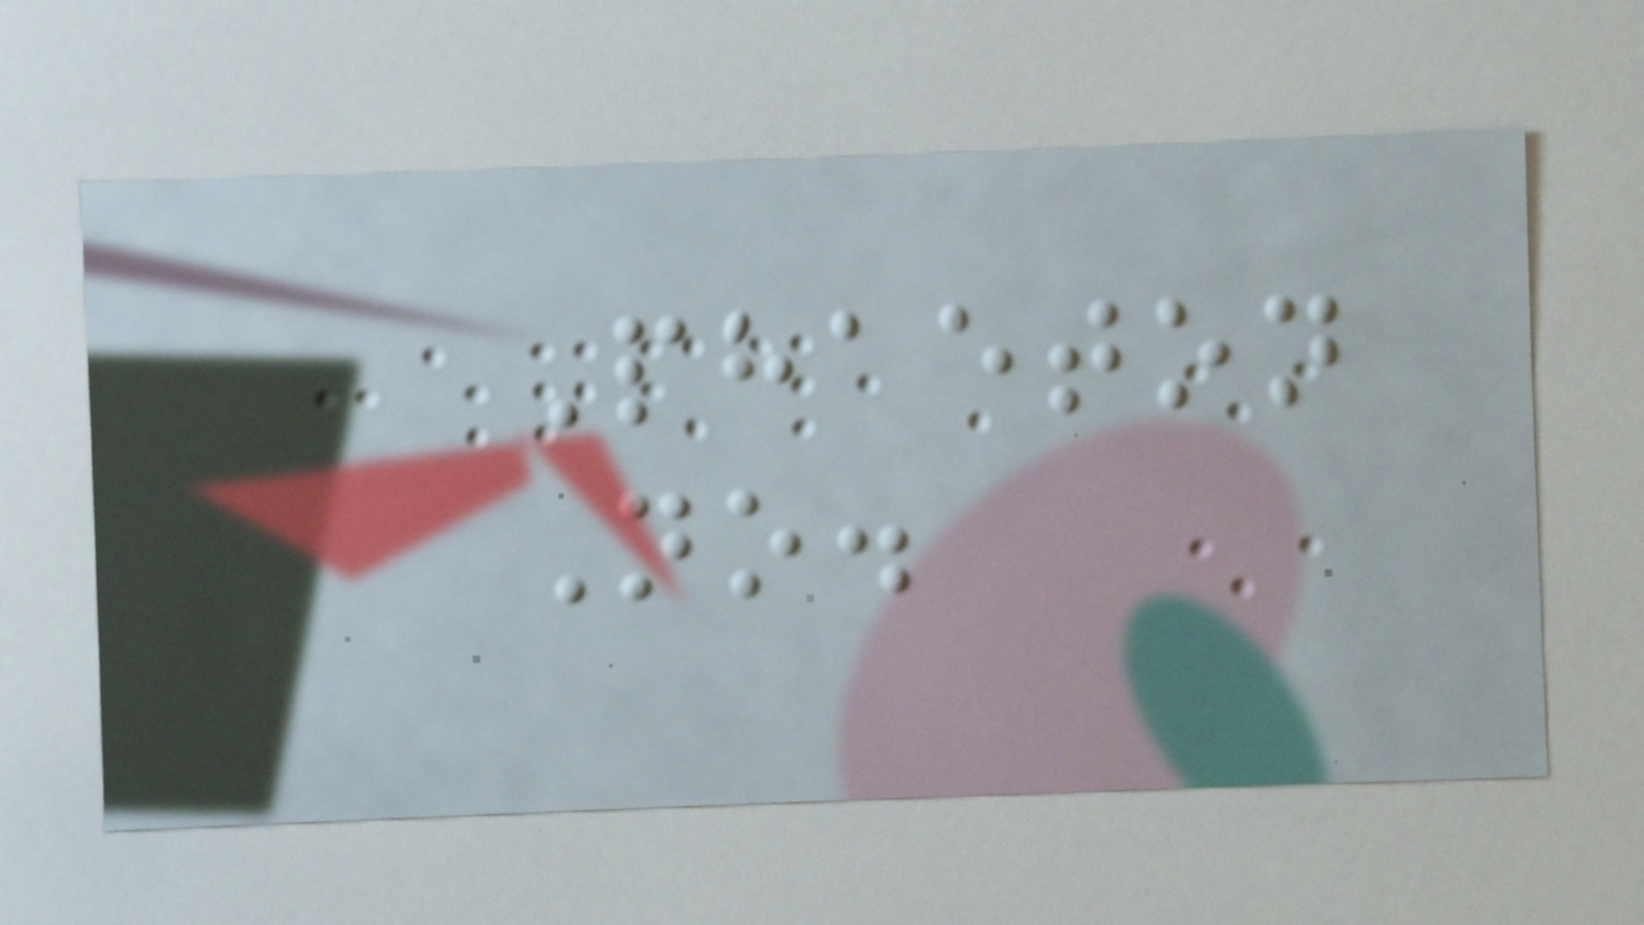Phaeton
No.
